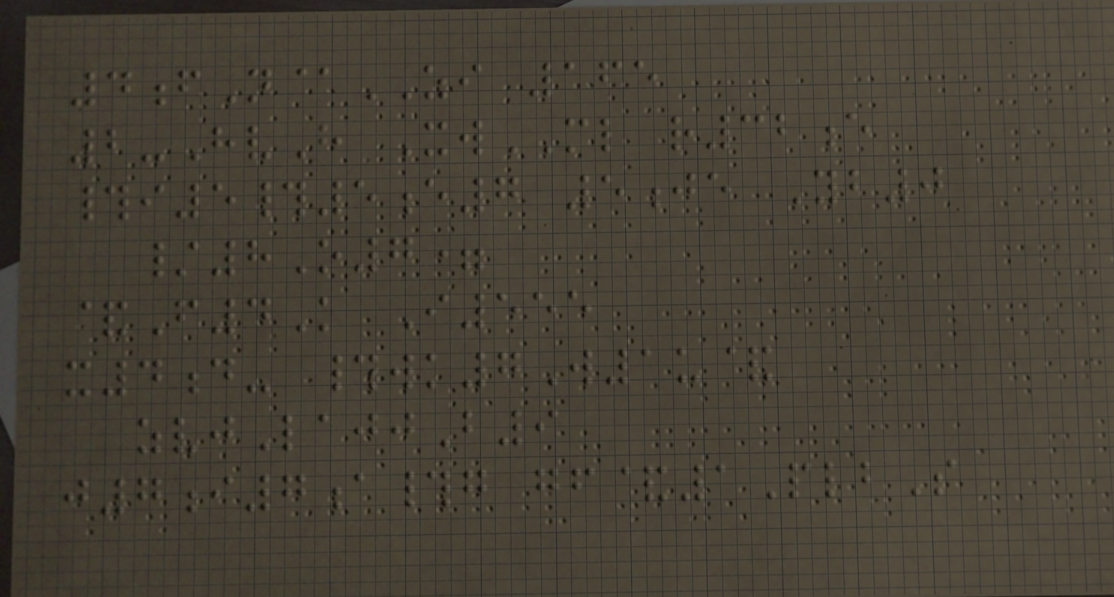4fN@ZI 165
2-HvH XwML r32e
#i5#5e7 5je Yb0
/8O7=
&F4K I555
x4d- #wk7W1u&
zvjLajjB9
j7i7a#g gf&1PlbS
